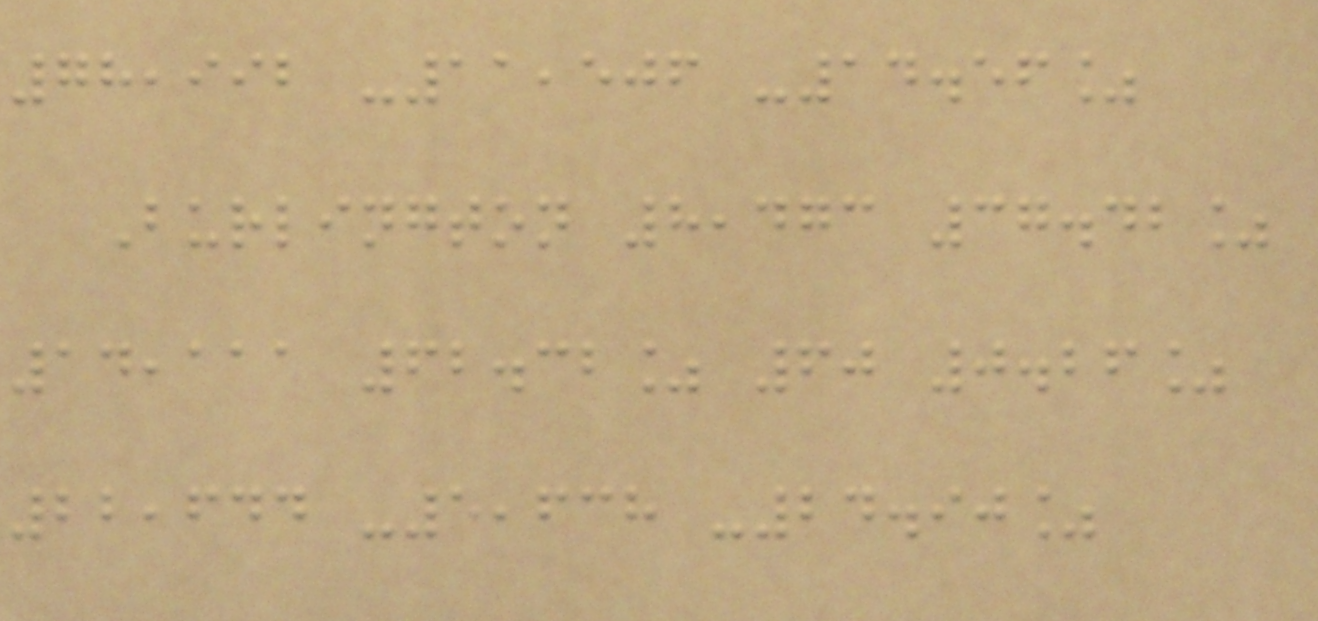78,992 -11,506 -14.56%
Burlington 8,473 37.42%
14,111 62.32% 60 0.26%
22,644 -5,638 -24.90%
